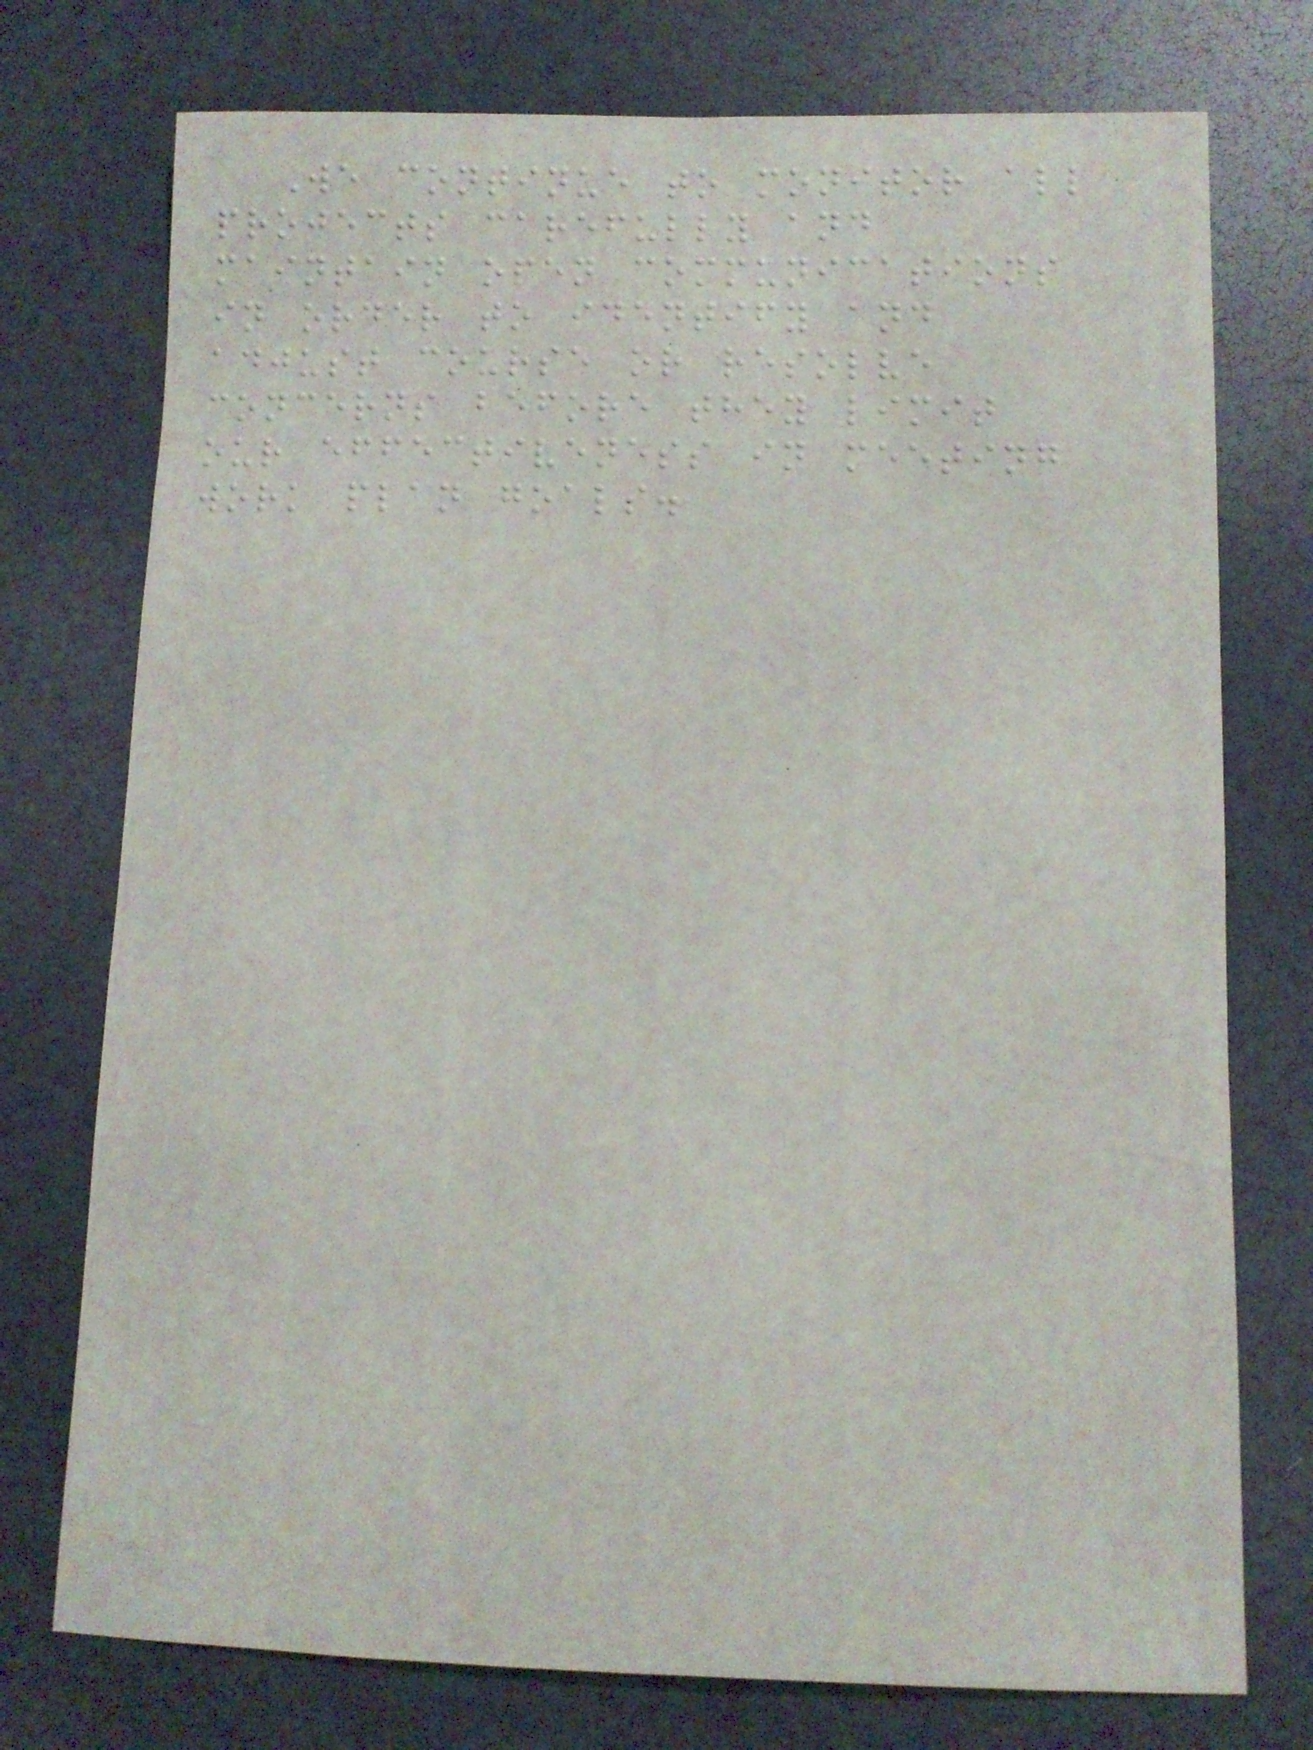We continue to monitor all
projects carefully and
maintain open communications
in order to identify and
adjust course or resolve
concerns before they limit
our effectiveness in meeting
work plan goals.
